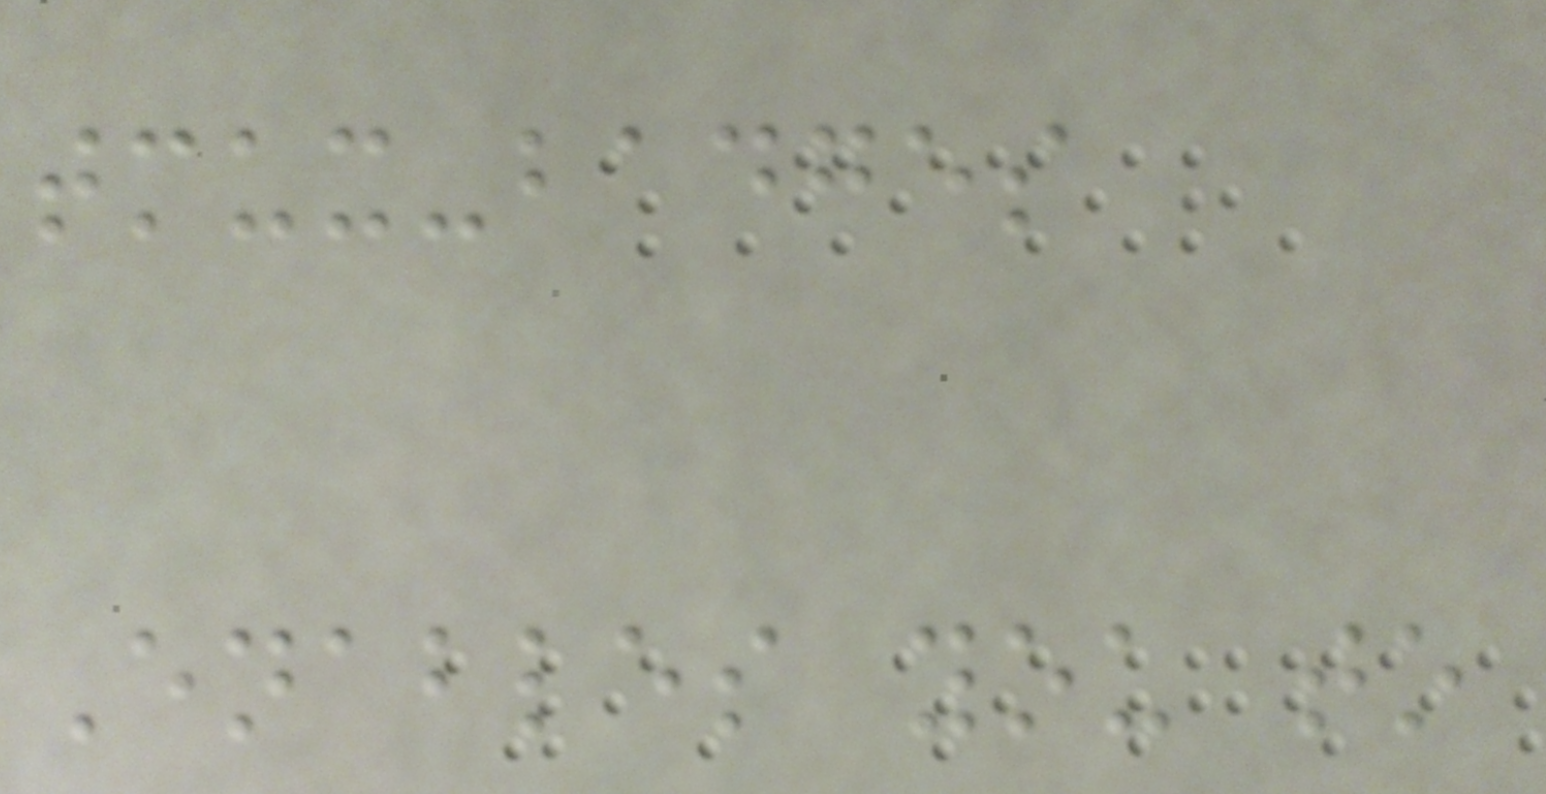tmux-badges
Enables you to
